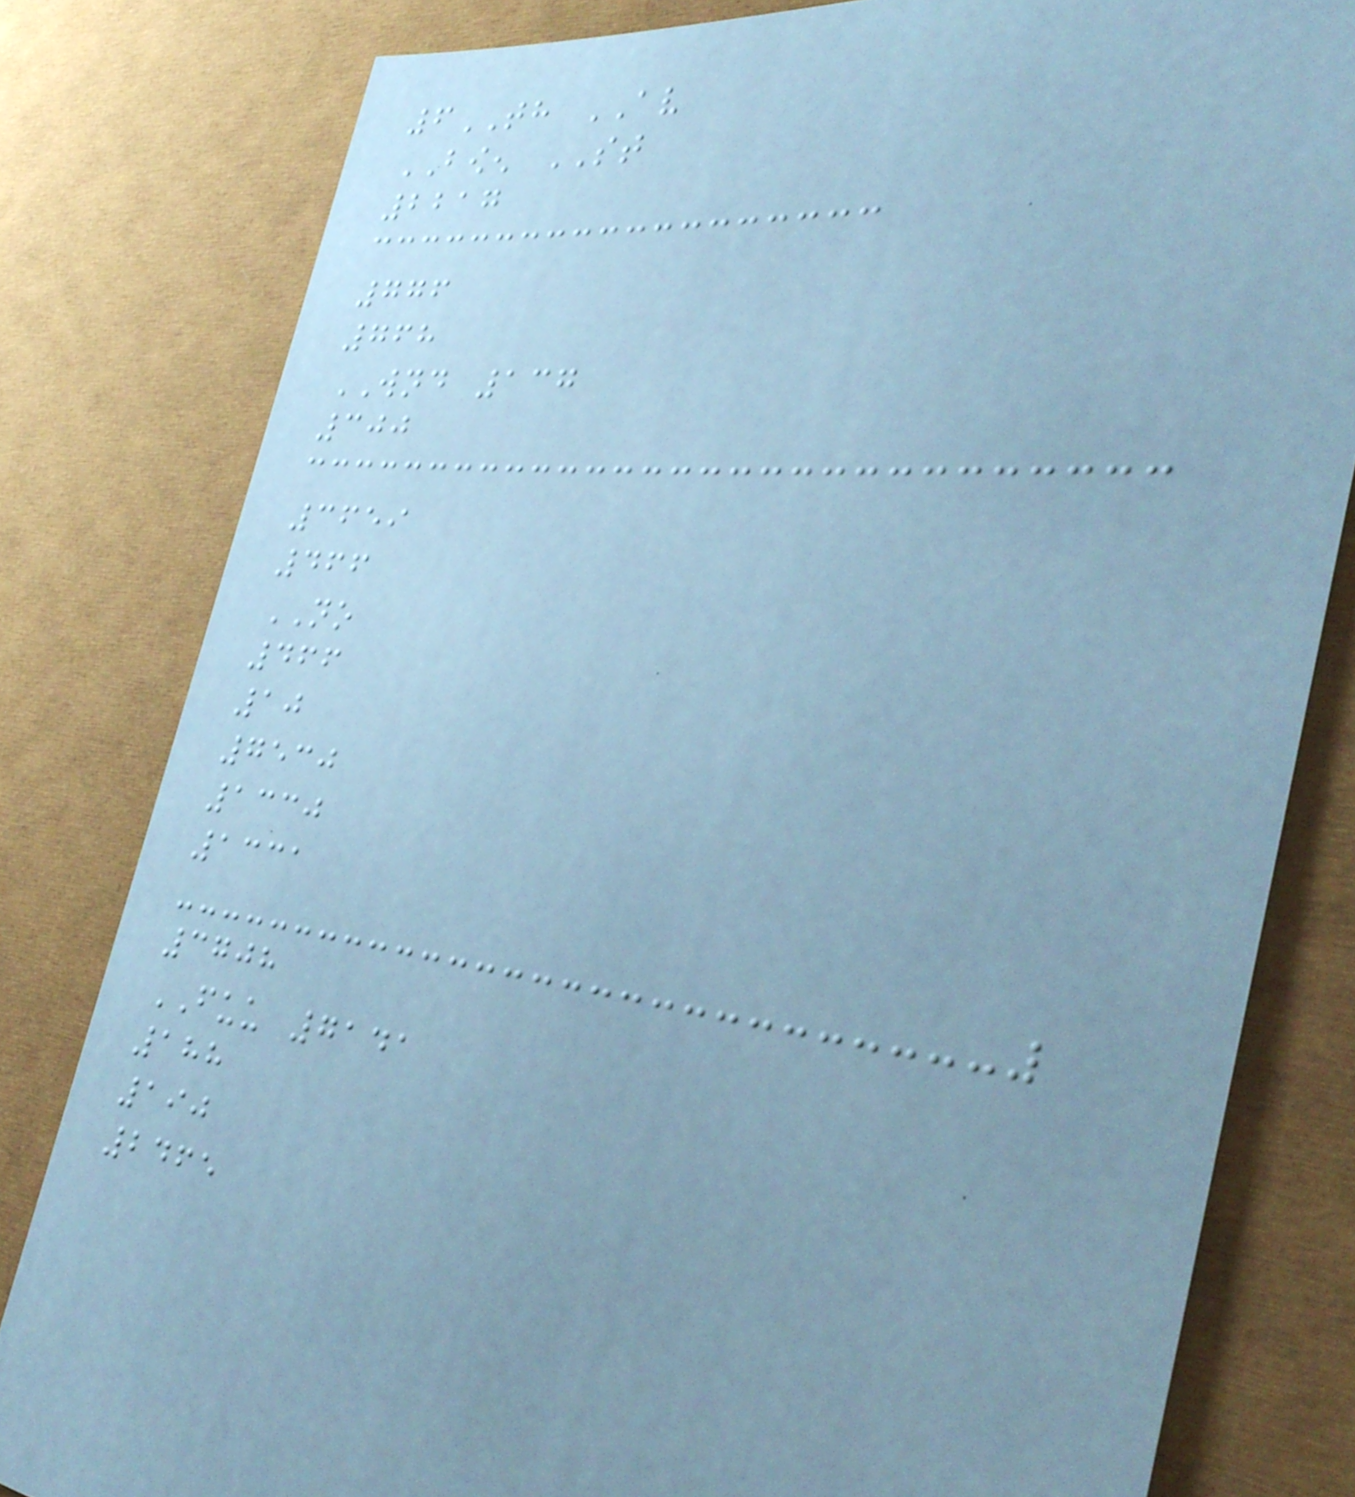6TH AV
BOWEN ST
2217
776
768
WND 137
300
3659
466
NO
466
10
7530
1330
1331
3708
FUU 7141
188
190
2465
